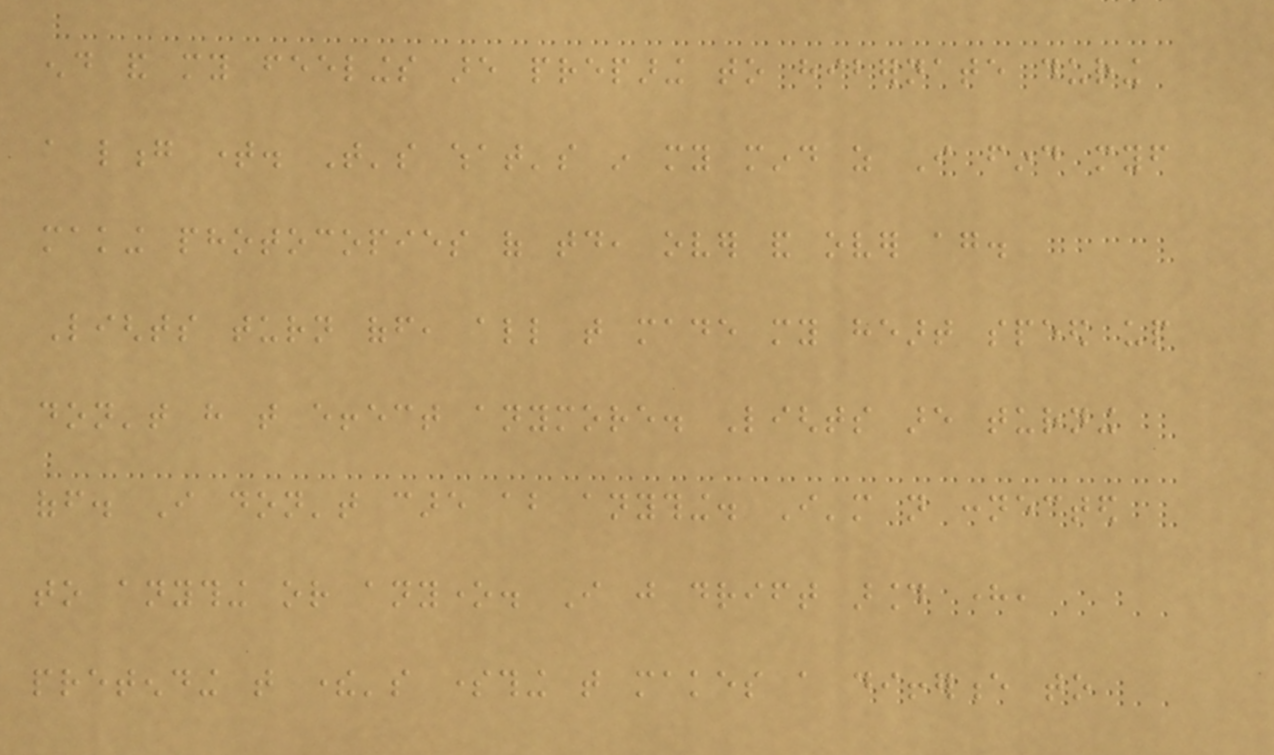end and my feelings are preparing to hibernate during
a long time. That's what's in my mind as I find myself
making photocopies of today, over and over again.
Lights turn off, all that made my heart speed up
don't have that effect anymore. Lights are turning
off. I don't care about anything. I'm not connected
to anything or anyone. I just drift around here,
pretending that there's something that makes a difference to
